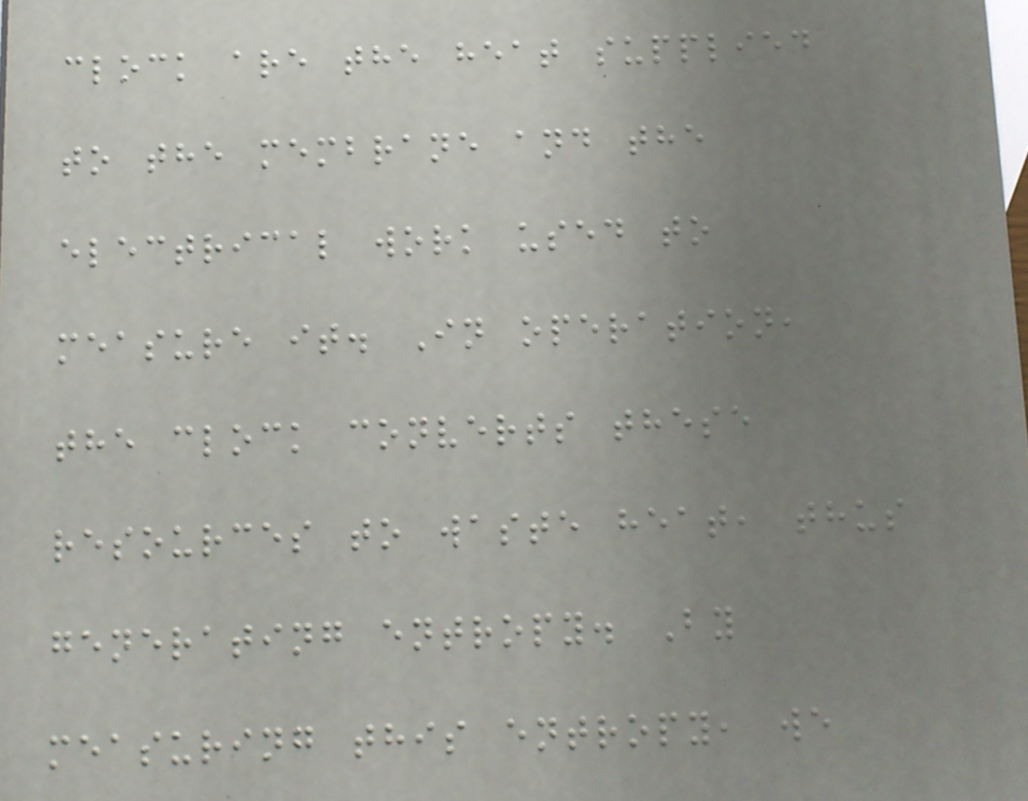clock are the heat supplied
to the membrane and the
electrical work used to
measure it. In operation,
the clock converts these
resources to waste heat, thus
generating entropy. By
measuring this entropy, we
